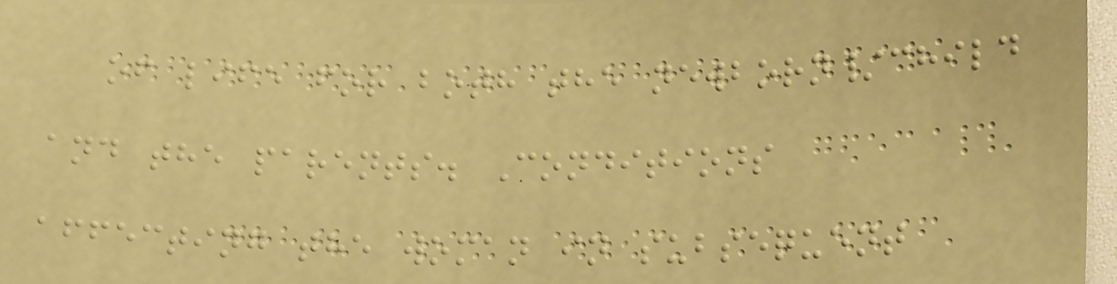of life for both the newborn/child
and the parents. Conditions
affecting the woman in subsequent
